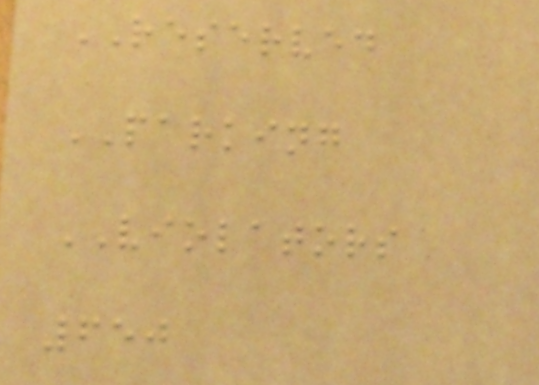RESERVED
PARKING
VIOLATORS
650
